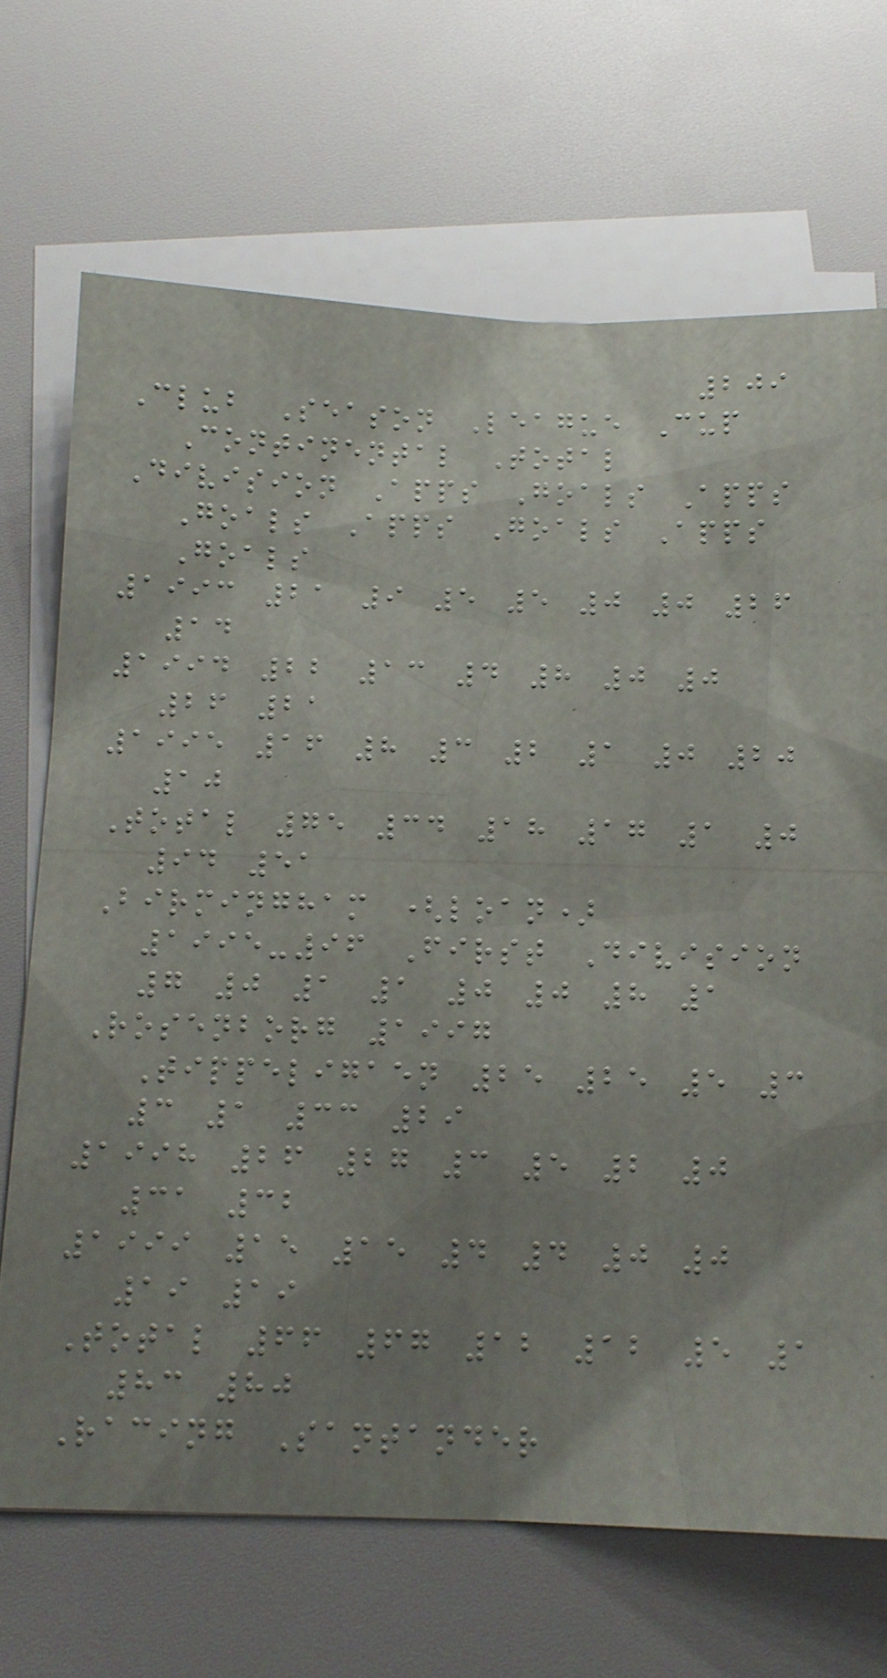209
Club Season League Cup
Continental Total
Division Apps Goals Apps
Goals Apps Goals Apps
Goals
1993 21 9 5 5 0 0 26
14
1994 22 13 4 8 0 0
26 21
1995 16 8 3 2 1 0 20
10
Total 75 34 18 17 1 0
94 51
Birmingham (loan)
1995-96 First Division
7 0 1 1 0 0 8 1
Rosenborg 1997
Tippeligaen 25 25 5 3
3 1 33 29
1998 26 27 3 5 2 0
31 32
1999 15 15 4 4 0 0
19 19
Total 66 67 12 12 5 1
83 80
Racing Santander
